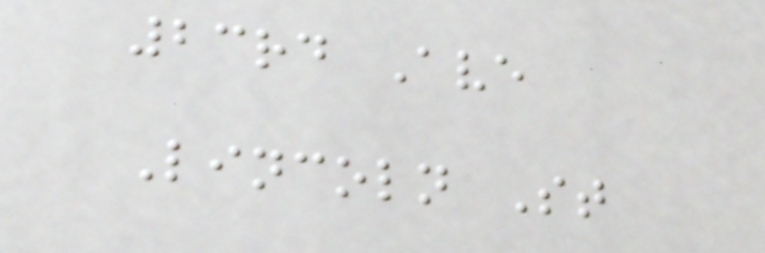23rd Ave
Lincoln St
